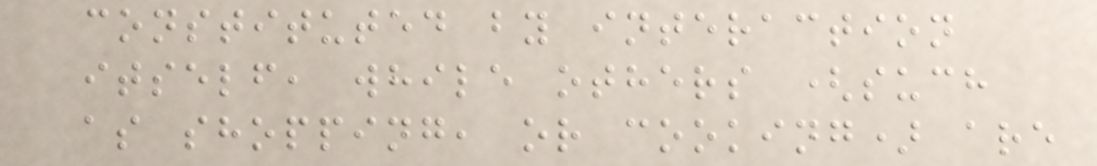constituted by interaction
itself, while others (such
as shopping, or cooking) are
